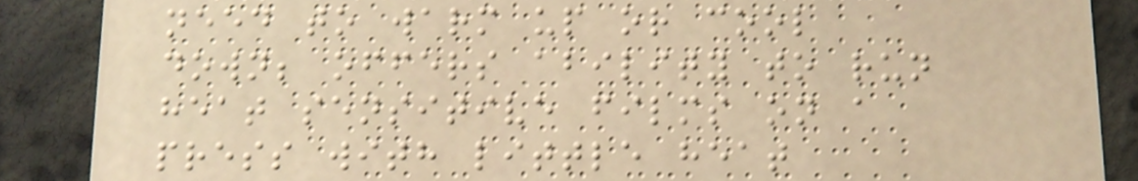need to warm up or cool
down; offers ability to run
heat sensitive films on a
press with little heat
